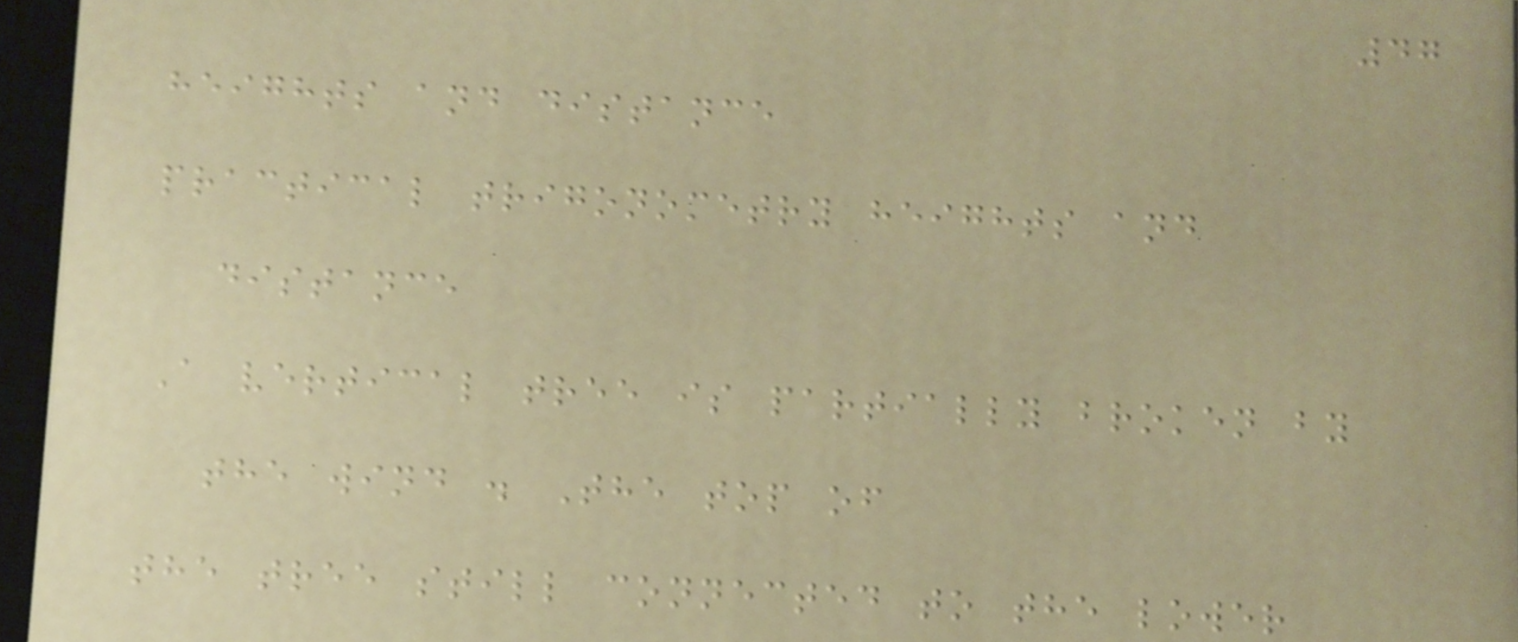47
heights and distance
practical trigonometry heights and
distance
A vertical tree is partially broken by
the wind . The top of
the tree still connected to the lower
